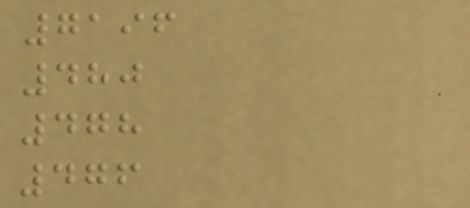7196
480
478
476
